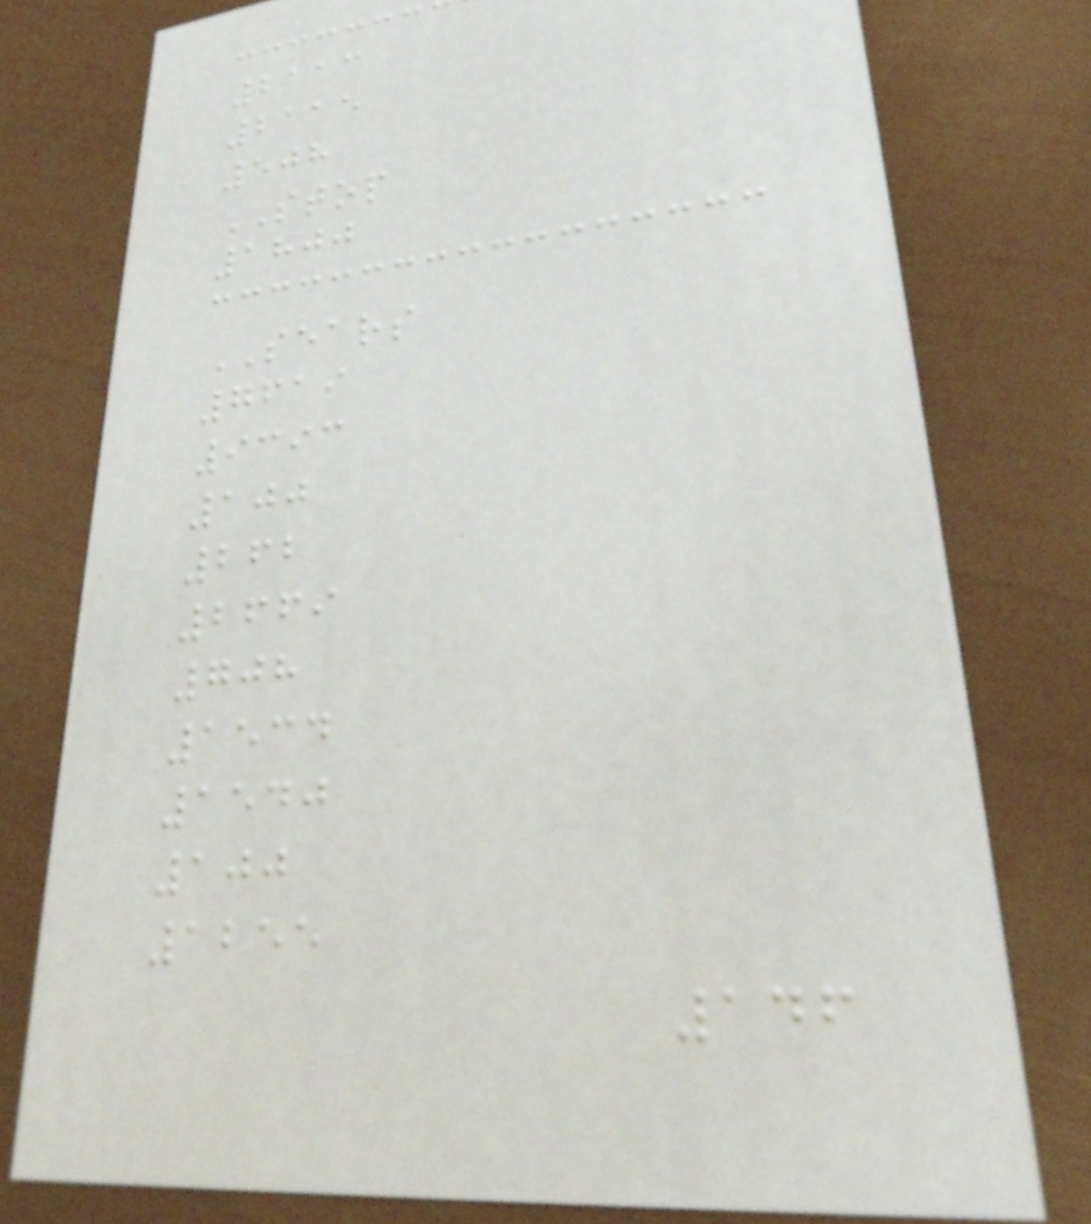2113
2115
508
STOP
1800
SEARS
7619
9393
100
262
2669
708
1534
1540
100
1255
146
